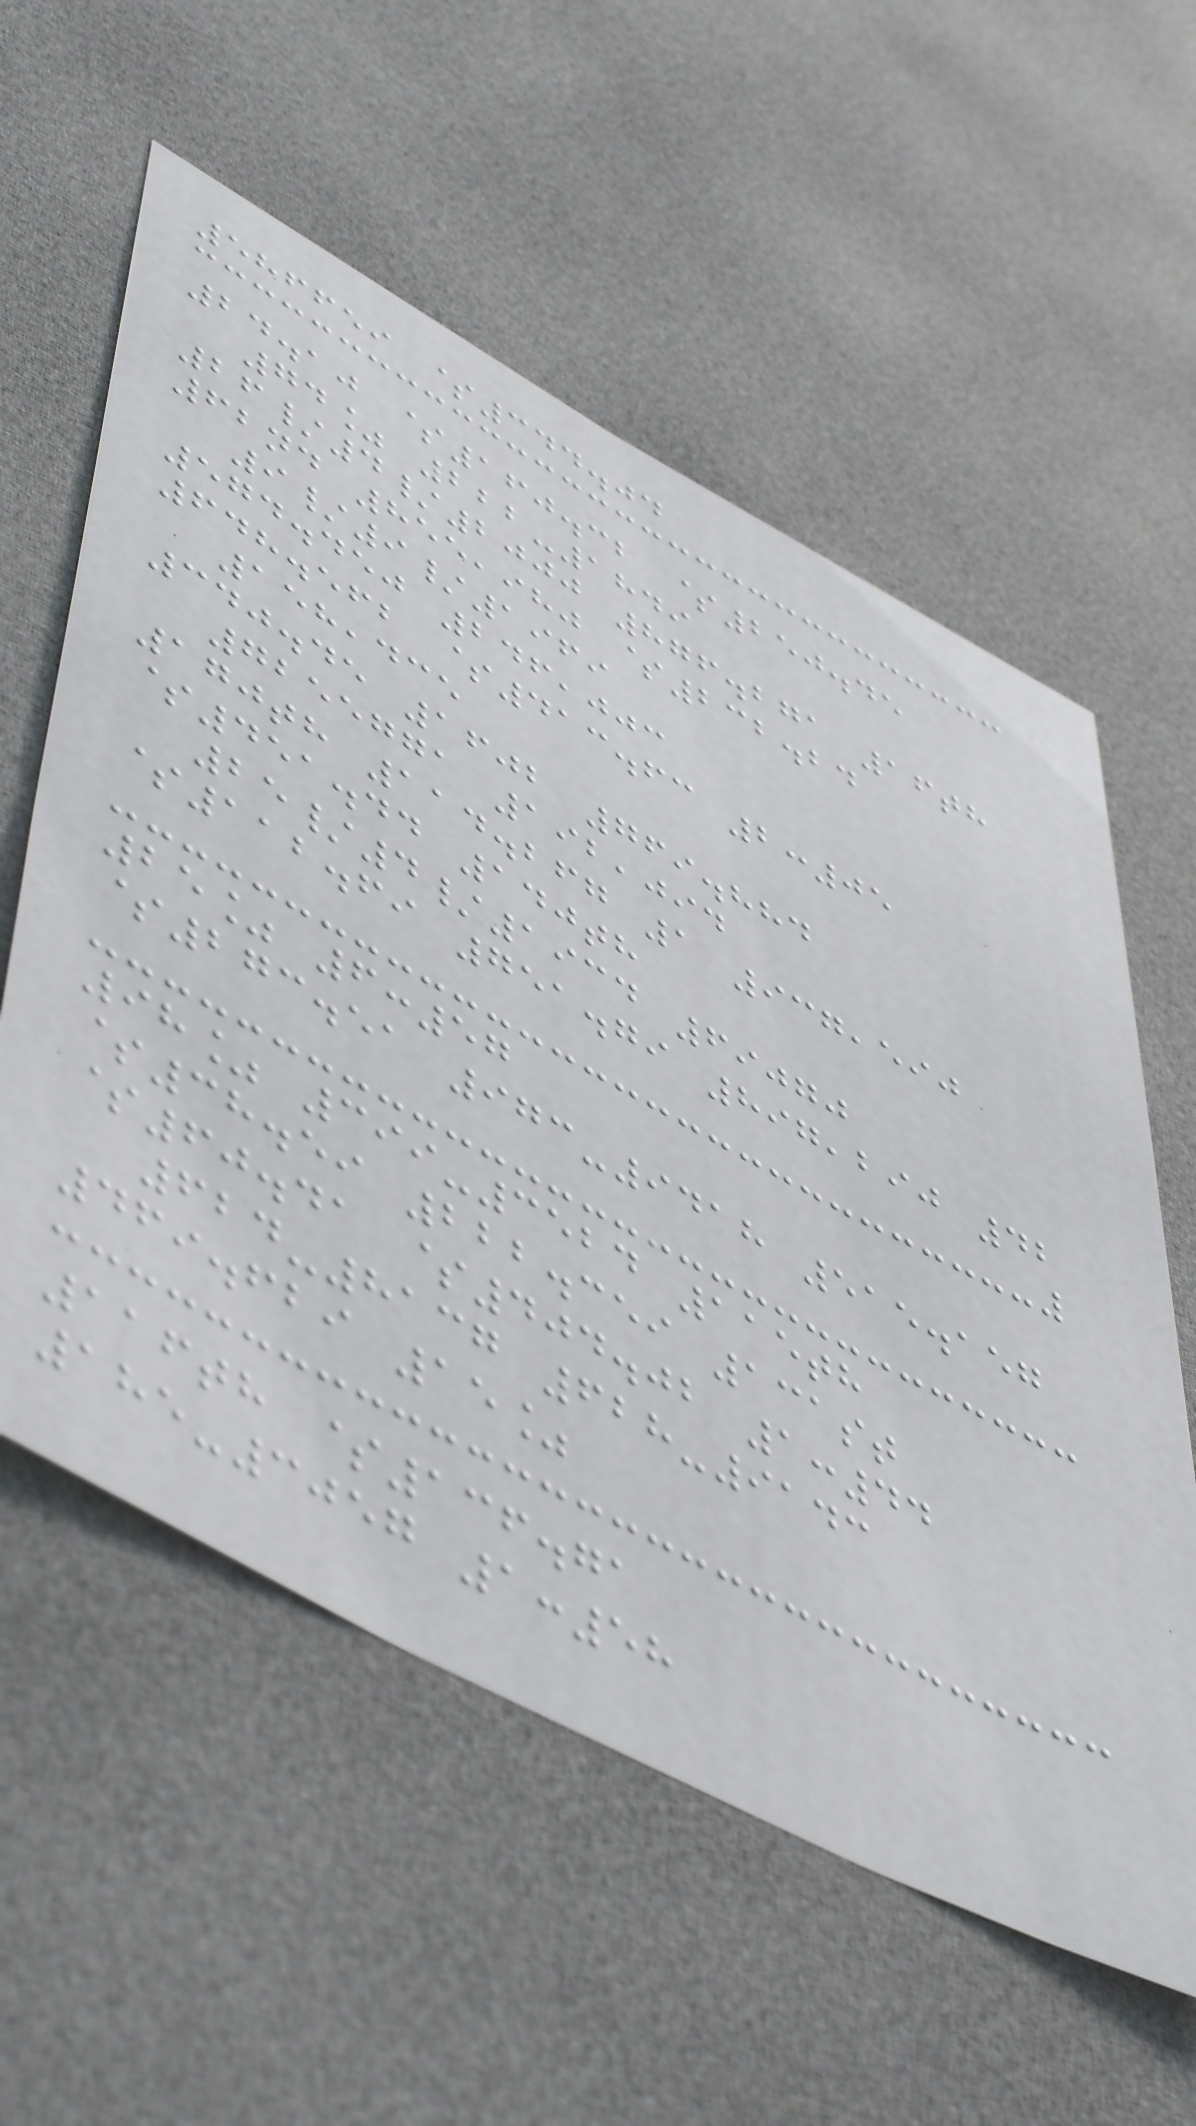586659 $344.04
24.10 $160.32 $250.45
74% 222-1849
26/4/2000 876.271 16th
62nd 855,980 $232.24
9/9/1969
574.450 246,003
648.562 $413.63 2:05
158,435
340.45 1602 769.884
7255771 192,094
170th 114.267 1 937,590
$451.44 140th
25/4/1934 69070
$112.69 751.79 897,290 42
25% 6:57
$273.51 973-9418 515.157
98% 399-3524 115th
$38.59 222.359 131st
$60.41 $404.02 1:44
624-8137 628-9143
469.629 15%
116th $136.71
185-3057 1:58
